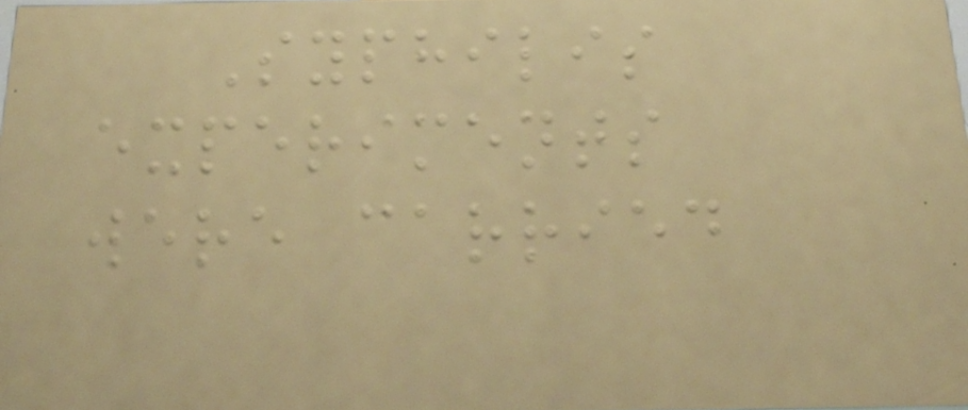Syphilis
experiments
were carried
